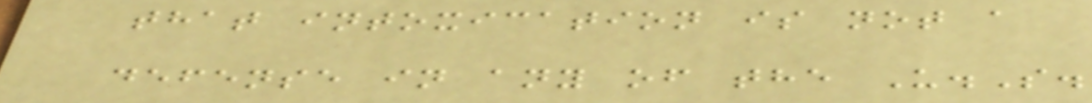that intoxication is not a
defense in any of the U.S.
